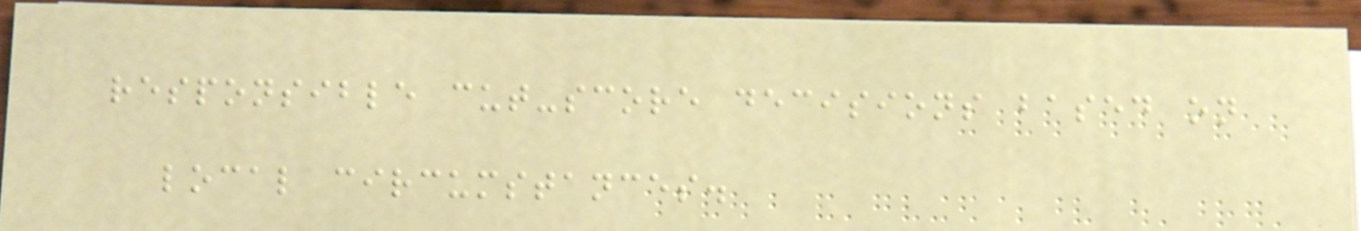responsible cut-score decisions based on
local circumstances.
